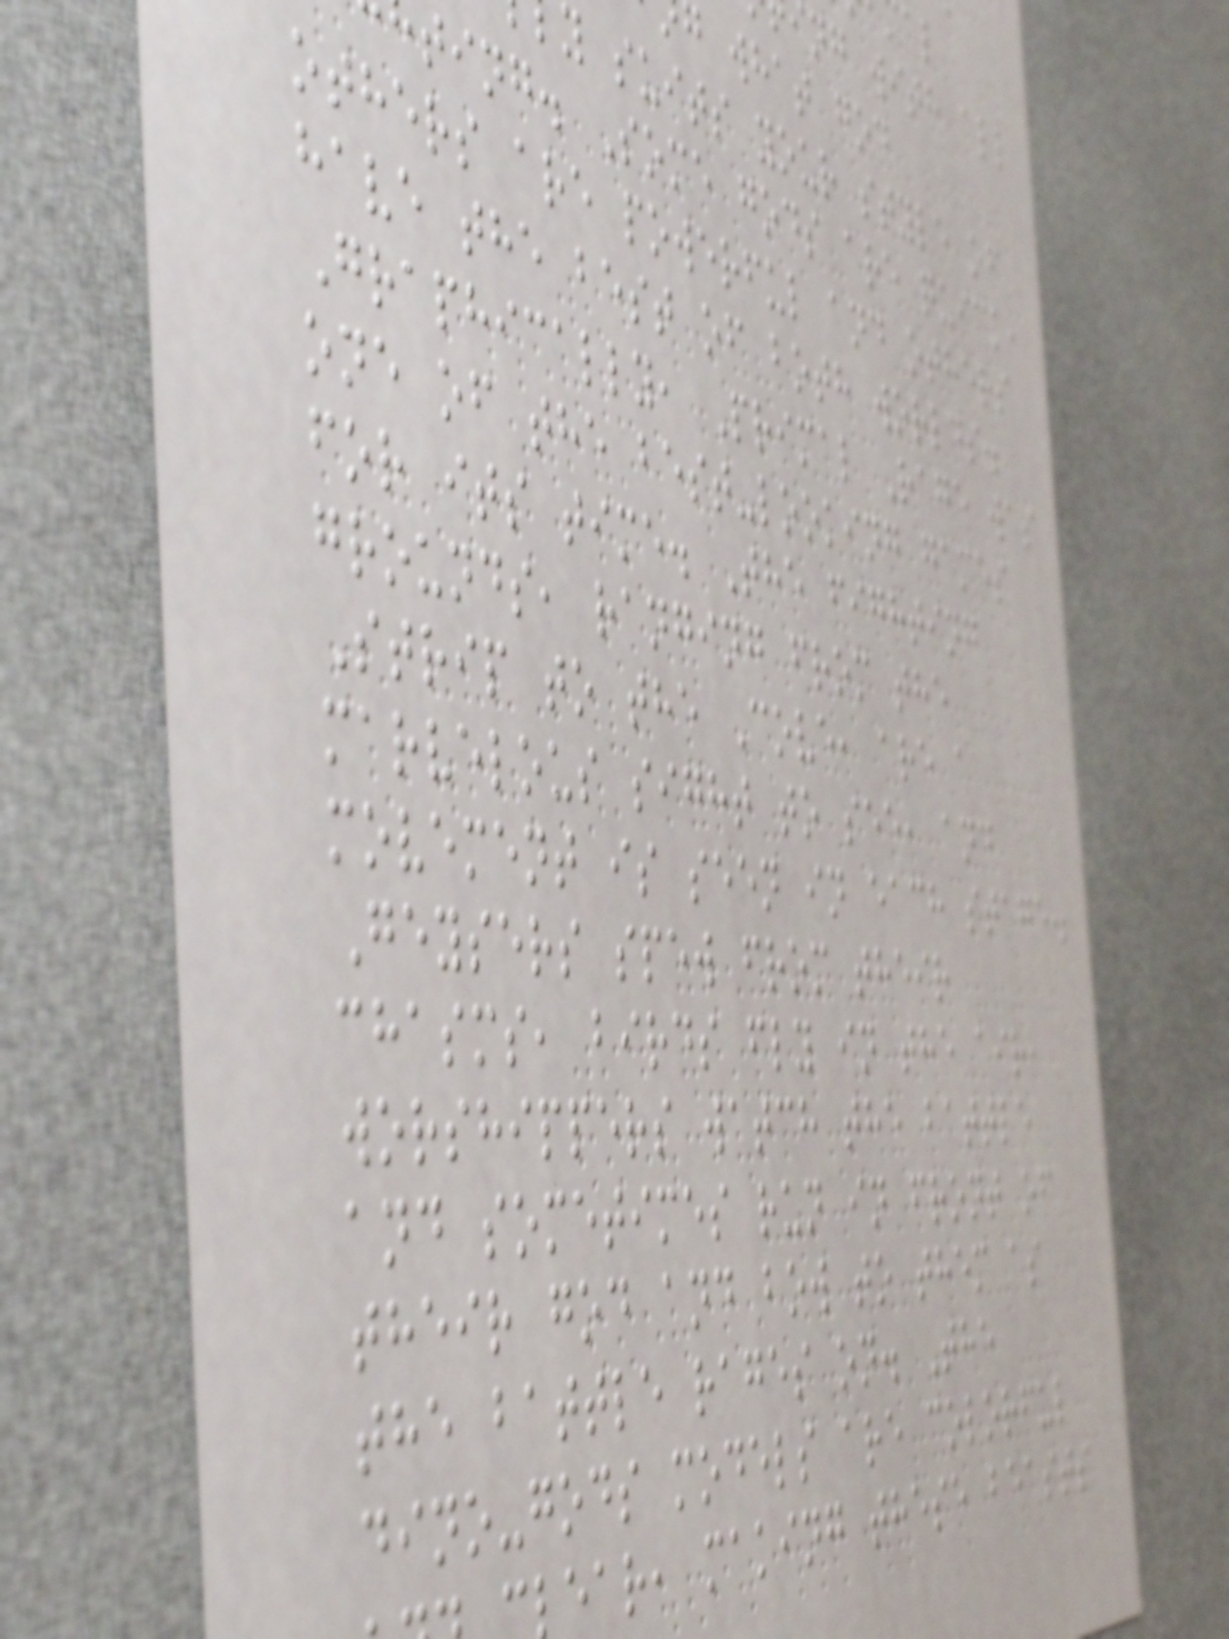ng with all
g what god
y suits your style of
ting. Some gods are quick,
others are powerful and others
have the best of both worlds.
Graphically, Primal Rage was
one of the best-looking games
for its time. The fighting
grounds, ranging from the
Strip to the Cove, are a
marvelous sight to see, and
movement is seen in each stage.
Geysers spew from their
chasms, birds fly in the air,
worshippers watch the battle
and sometimes run in front of
their god and bow to them as
the battle rages on. The
dino-gods models are colorful
lear, making these beasts
